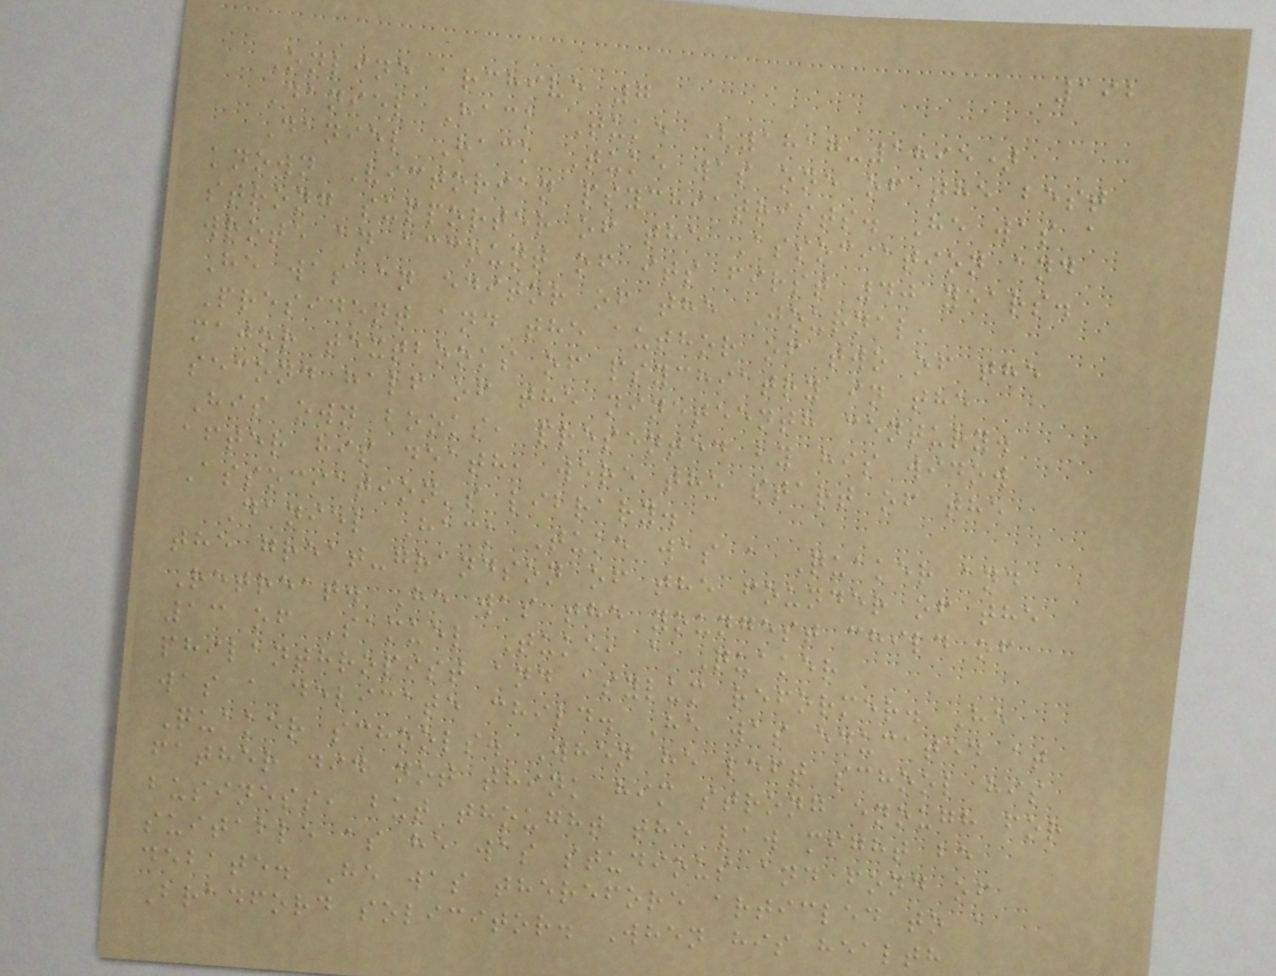192
Online archive 7
Daniel Hack Tuke (1817-1895)
Daniel Hack Tuke was one of the best
known Victorian psychiatrists. He was a
strong supporter of the Association and
wrote an account of its first 40 years.
He was an editor of the Journal,
President and the author of two of the
major textbooks of psychiatry in the
second half of the nineteenth century.
His own books, presented by his widow
after his death, were the start of the
Association's library.
Daniel Hack Tuke was a Quaker and
the great-grandson of the founder of the
Retreat. He was the youngest child of
13 of Samuel Tuke, a Quaker
philanthropist and asylum reformer. He
was a delicate child. He was educated at
Quaker schools. When he left school his
father did not think him strong enough for
business, but thought the law might be
suitable as he was studious and fond of
debate. He was therefore articled to a
Bradford solicitor. When his health
